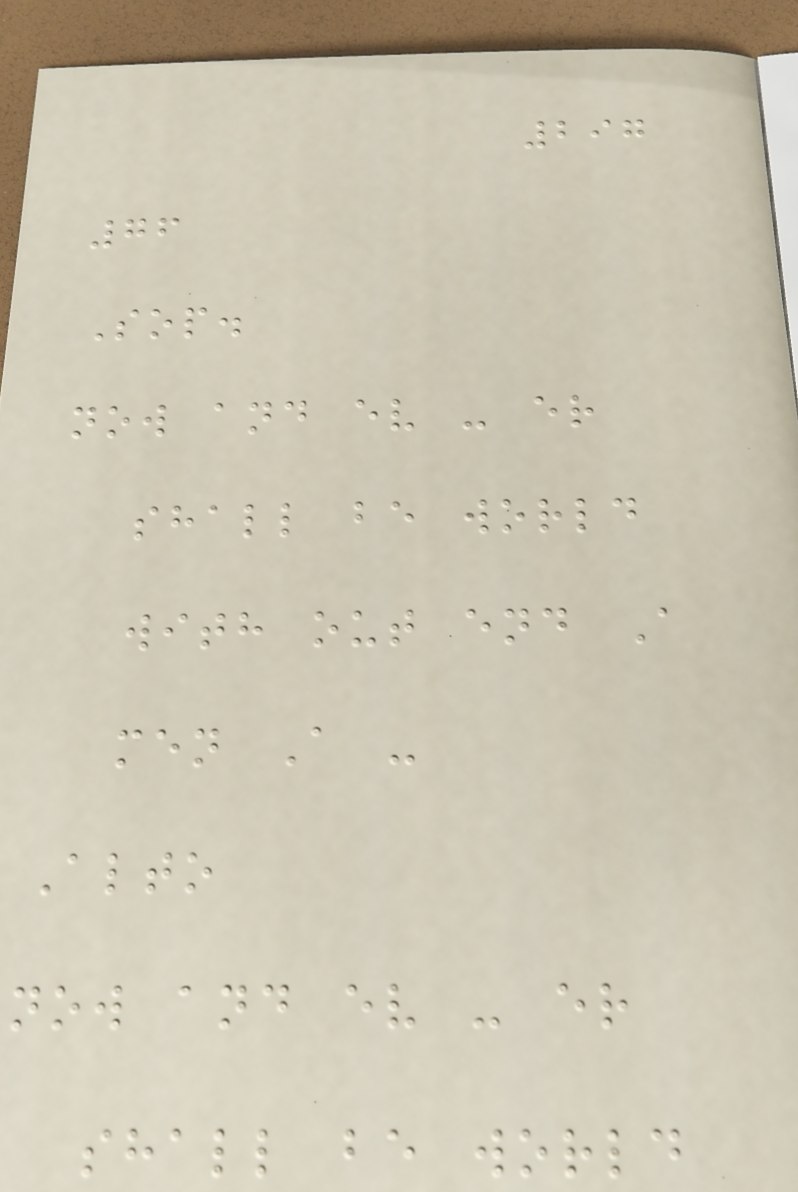297
76
Sop.
now and ev - er
shall be world
with out end A
men A -
Alto
now and ev - er
shall be world
